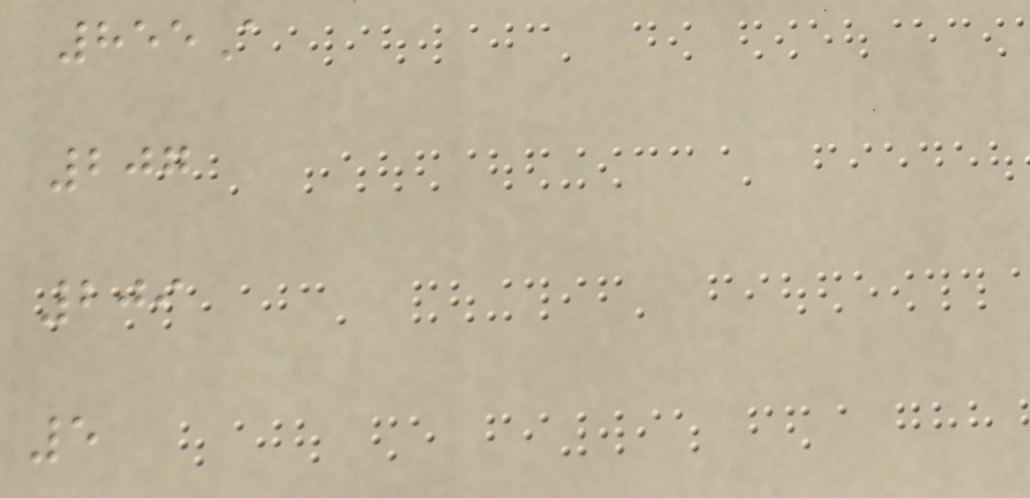855A
207
209
5
